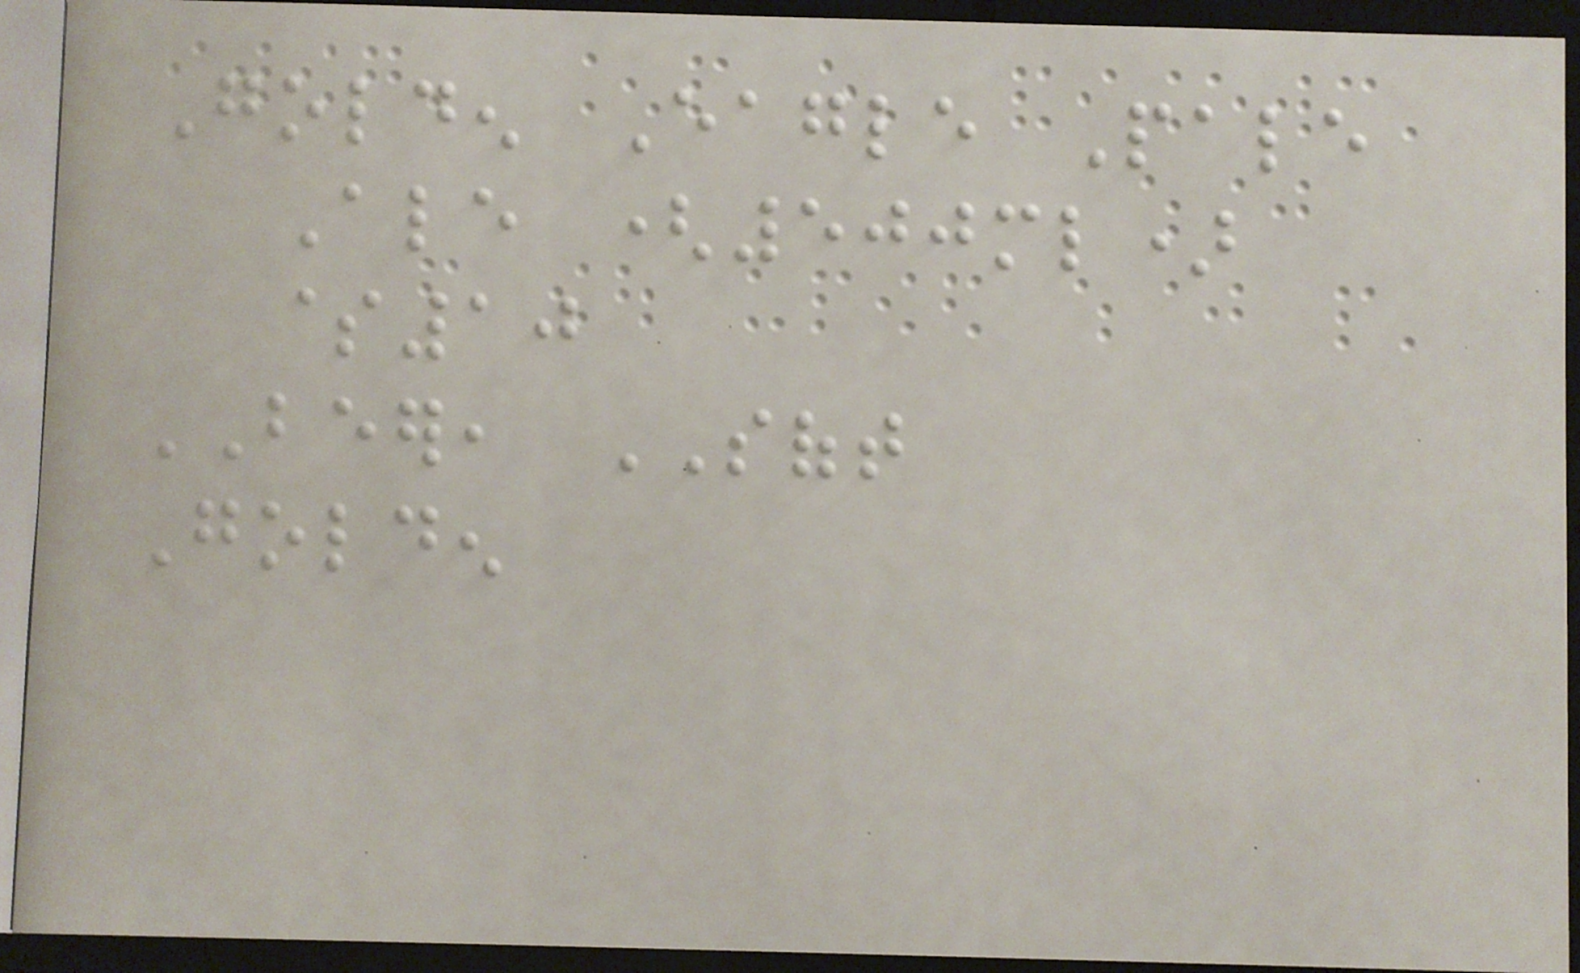Golden Eagle Pale
Ale (500ml)
$10
BEER, SOFT
Golden
